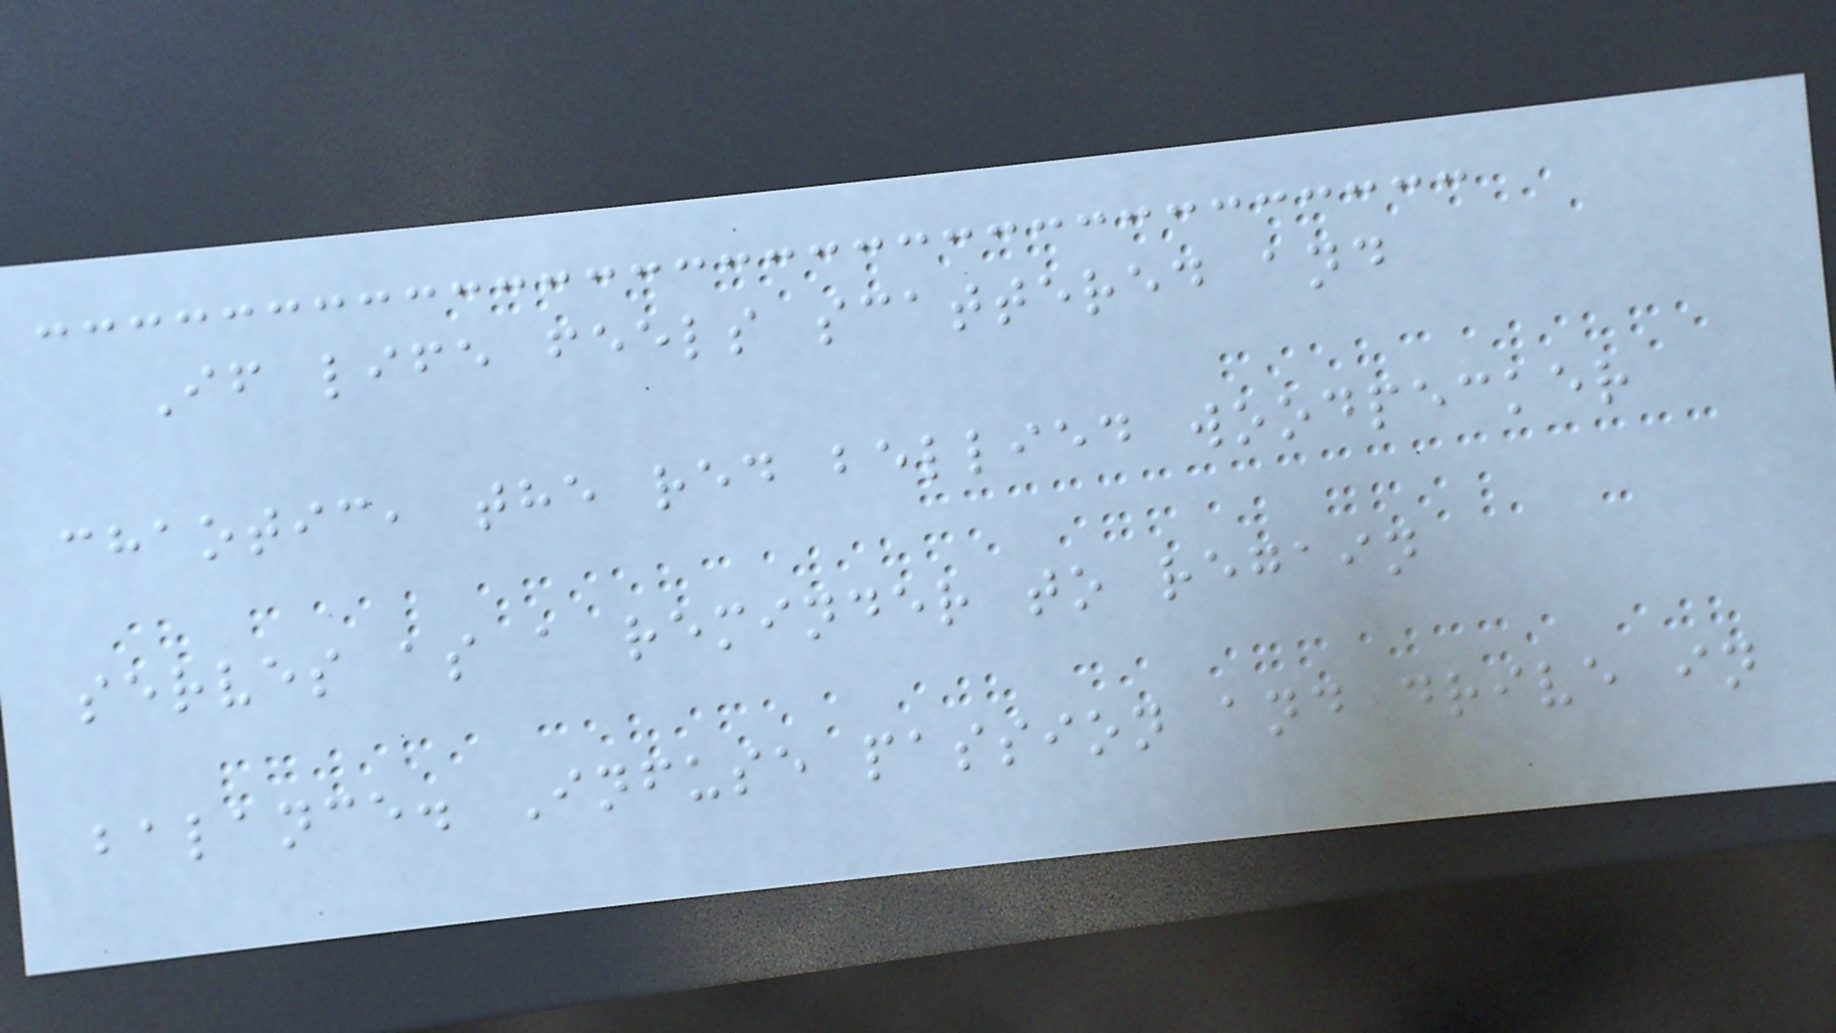If life feels scattered and
chaotic, the red bellied woodpecker
serves as a reminder to regain
balance. Infuse passion and drive in
